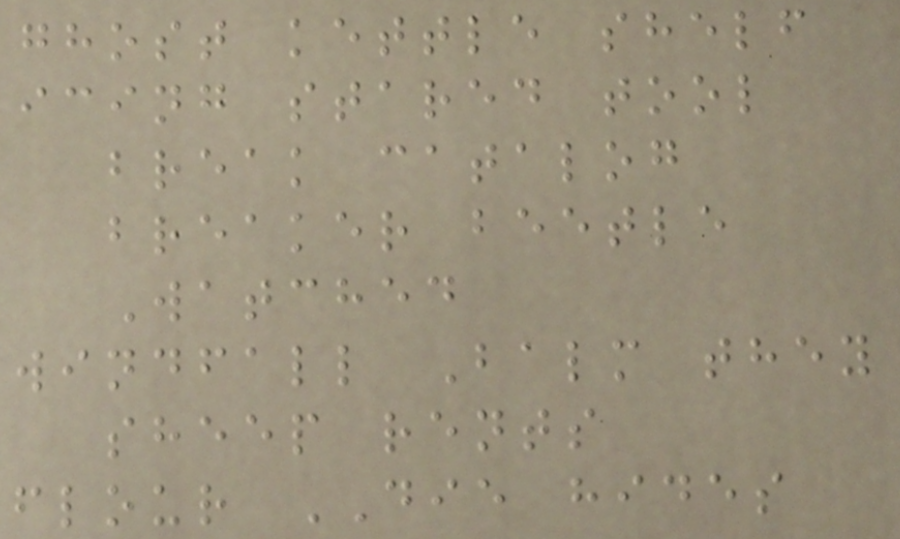ghost kettle shelf
icing stared tool
break catalog
breaker beetle
Watched
windfall Balm they
sheep rents
flour DIE hides
